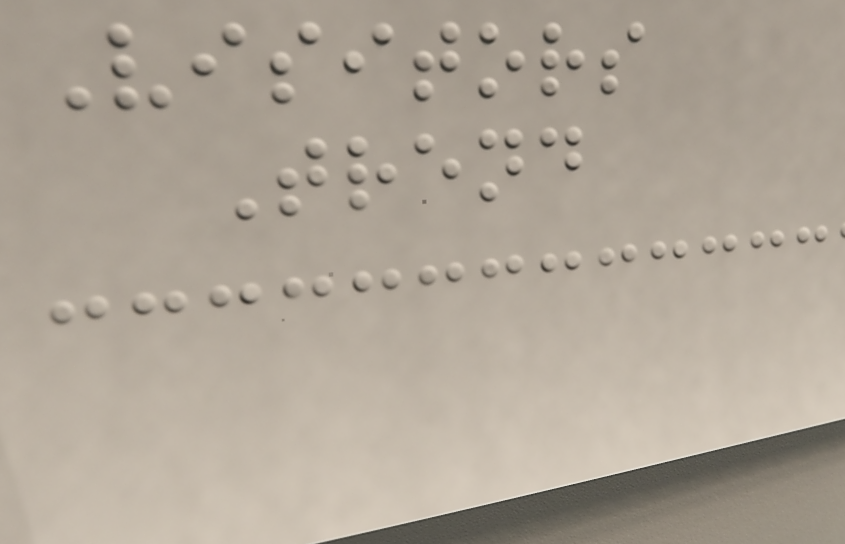Visitors
Trend
